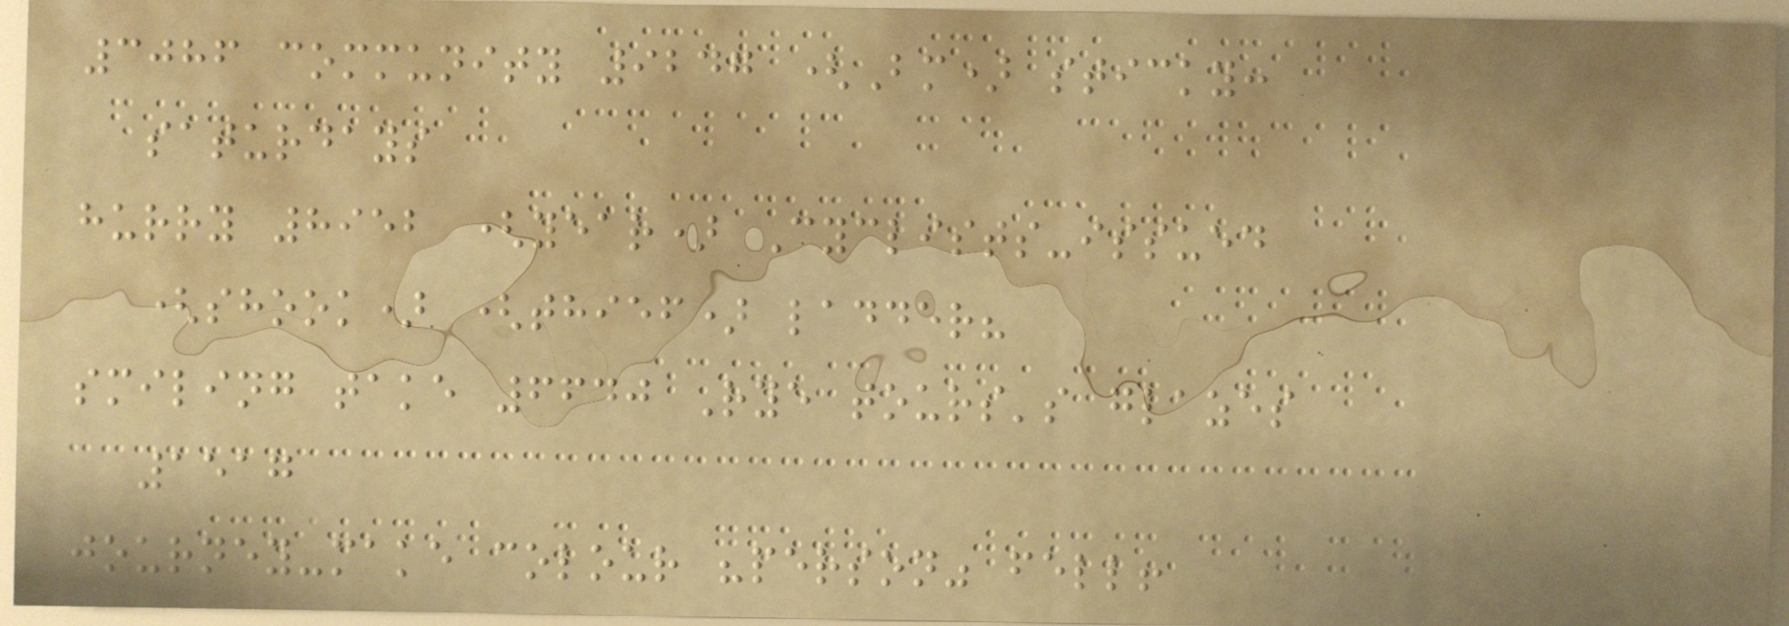3086 community 9247 (Bm) sticky:
saturdays
hurry 8952 (year) Cyclists-issued
(shook) (thief) ladder?
smiling take 6640 Rye tours's glazes
1517
journey-make colour "person" fell!
